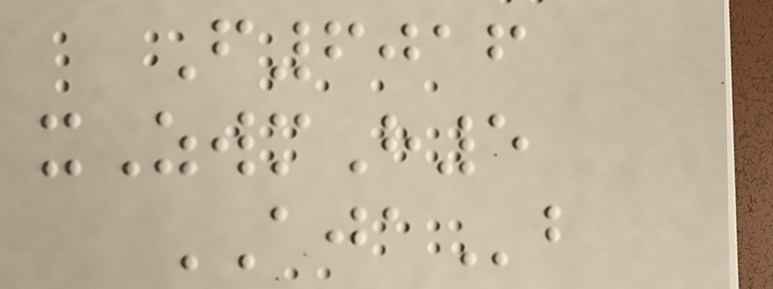F6016
xZwmH5
AJAb
